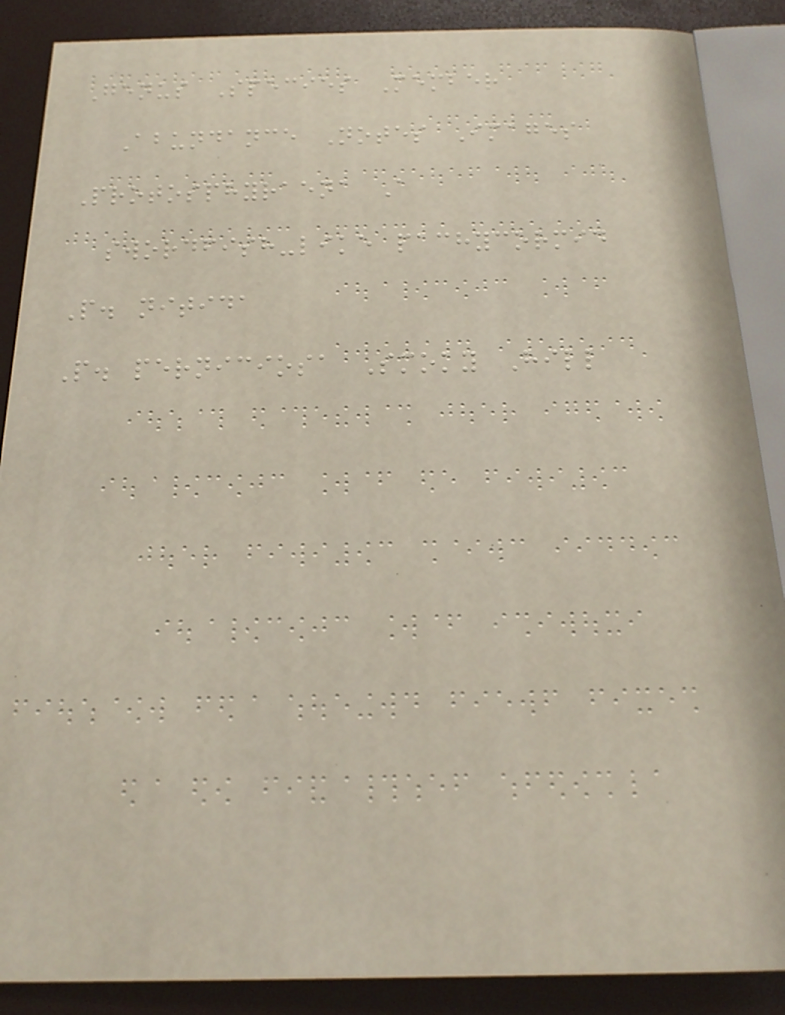Genus Species Member
Abundance Notes Images
Protosphyraena A
swordfish-like pachycormid
P. nitida
P. perniciosa Smoky Hill
